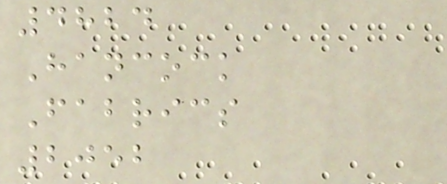4824
Hancock
Fabrics
2052
